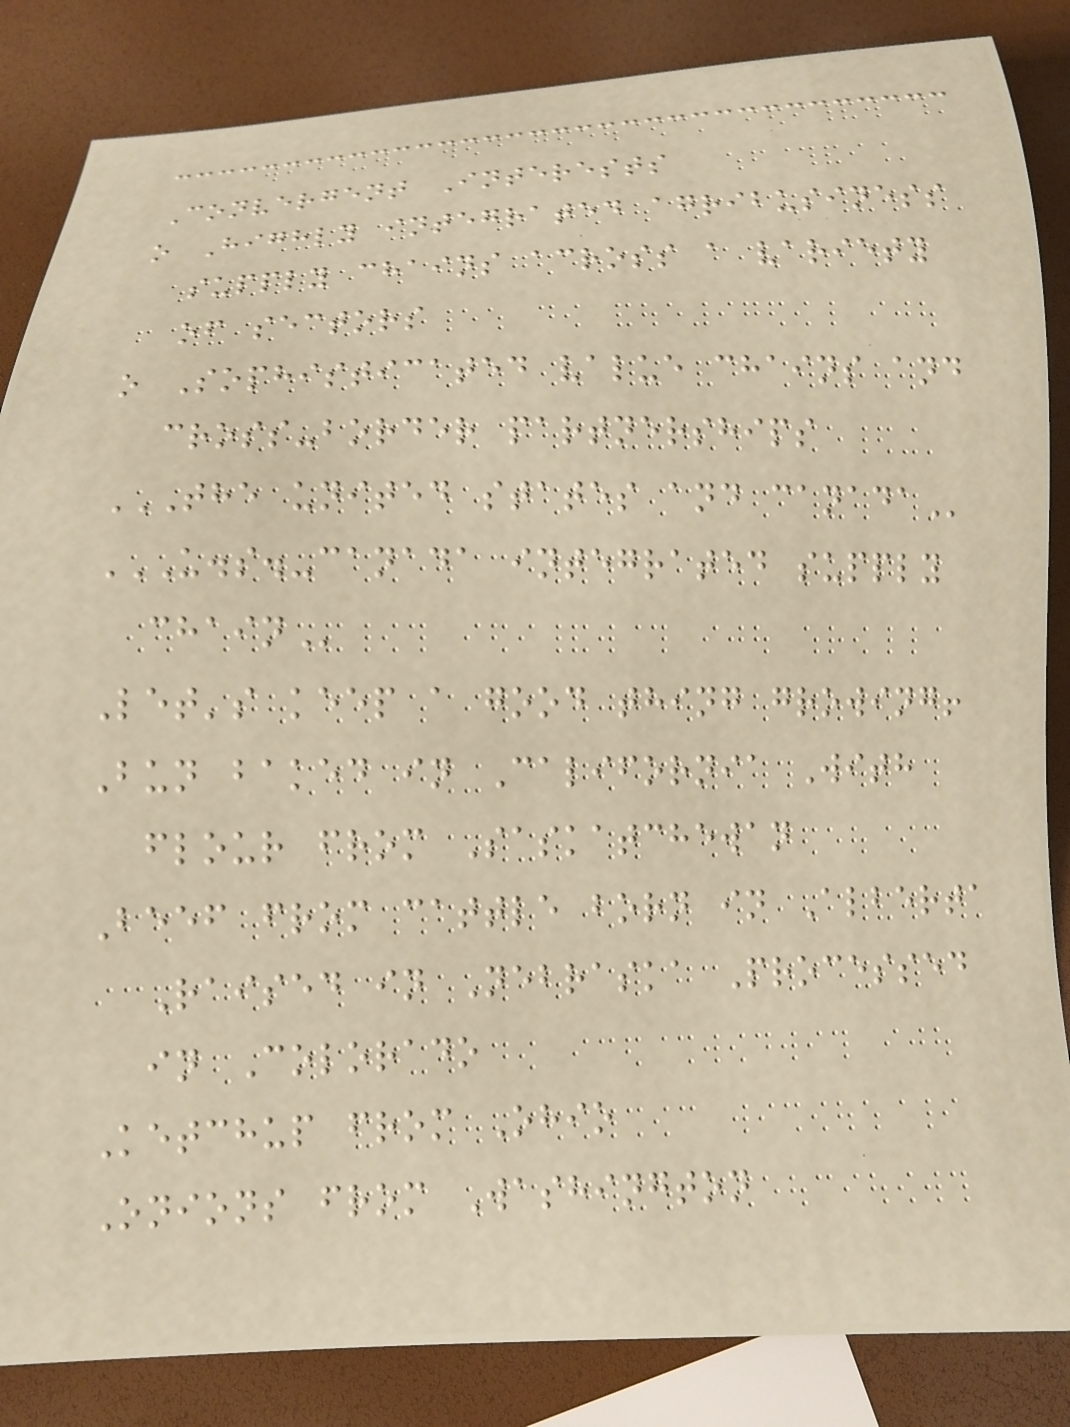Convergent Interests
o Highly integrated agribusiness
supply chains across a variety
of sectors
o Sophisticated value chains and
cross-border partnerships
THE UNITED STATES AND CANADA
U.S.-CANADA INTEGRATED SUPPLY
CHAIN
Let's keep a good thing growing!
Bun baked in California With
flour from Saskatchewan
Beef from cattle born in Alberta
Raised in Nebraska Processed
in Colorado
Ketchup from Ohio
Onions from Washington
